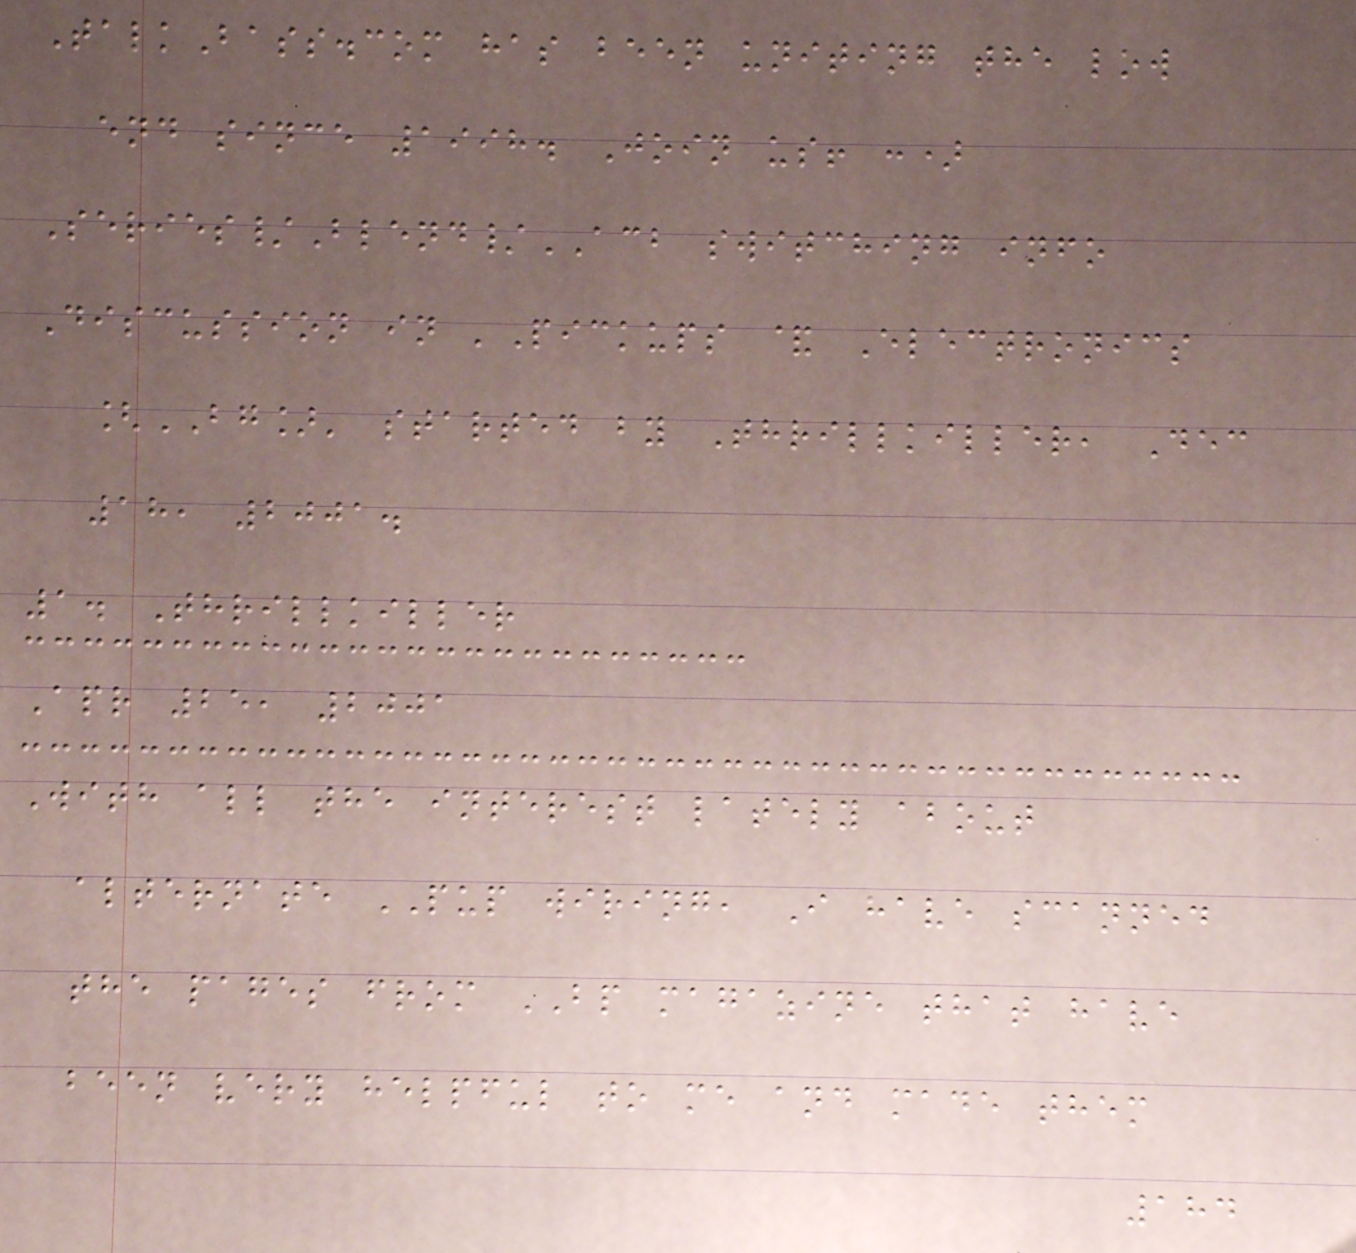TalkBass.com has been uniting the low
end since 1998. Join us! :)
Series/Blend/ACB switching info
Discussion in 'Pickups & Electronics
[BG]' started by Thrillkiller, Dec
18, 2001.
1. Thrillkiller
Apr 25, 2001
With all the interest lately about
alternate PUP wiring, I have scanned
the pages from BP magazine that have
been very helpful to me and made them
184
